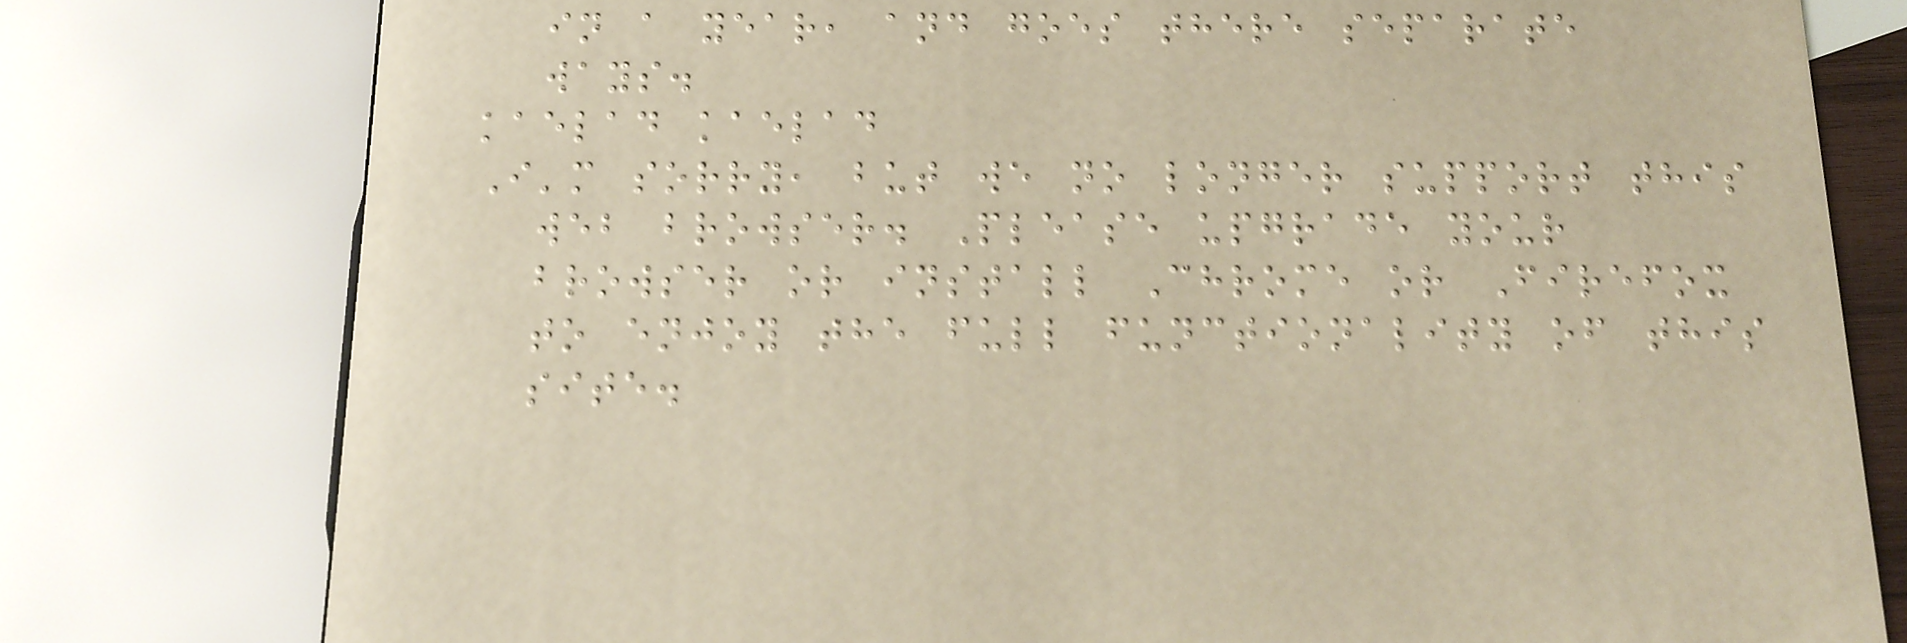in a year, and goes there separate
ways.
kaelad kaelad
I'm sorry, but we no longer support this
web browser. Please upgrade your
browser or install Chrome or Firefox
to enjoy the full functionality of this
site.
